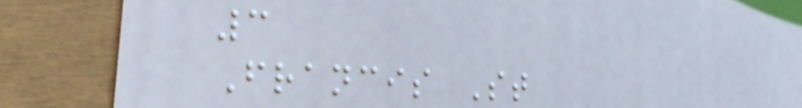3
Francis St
